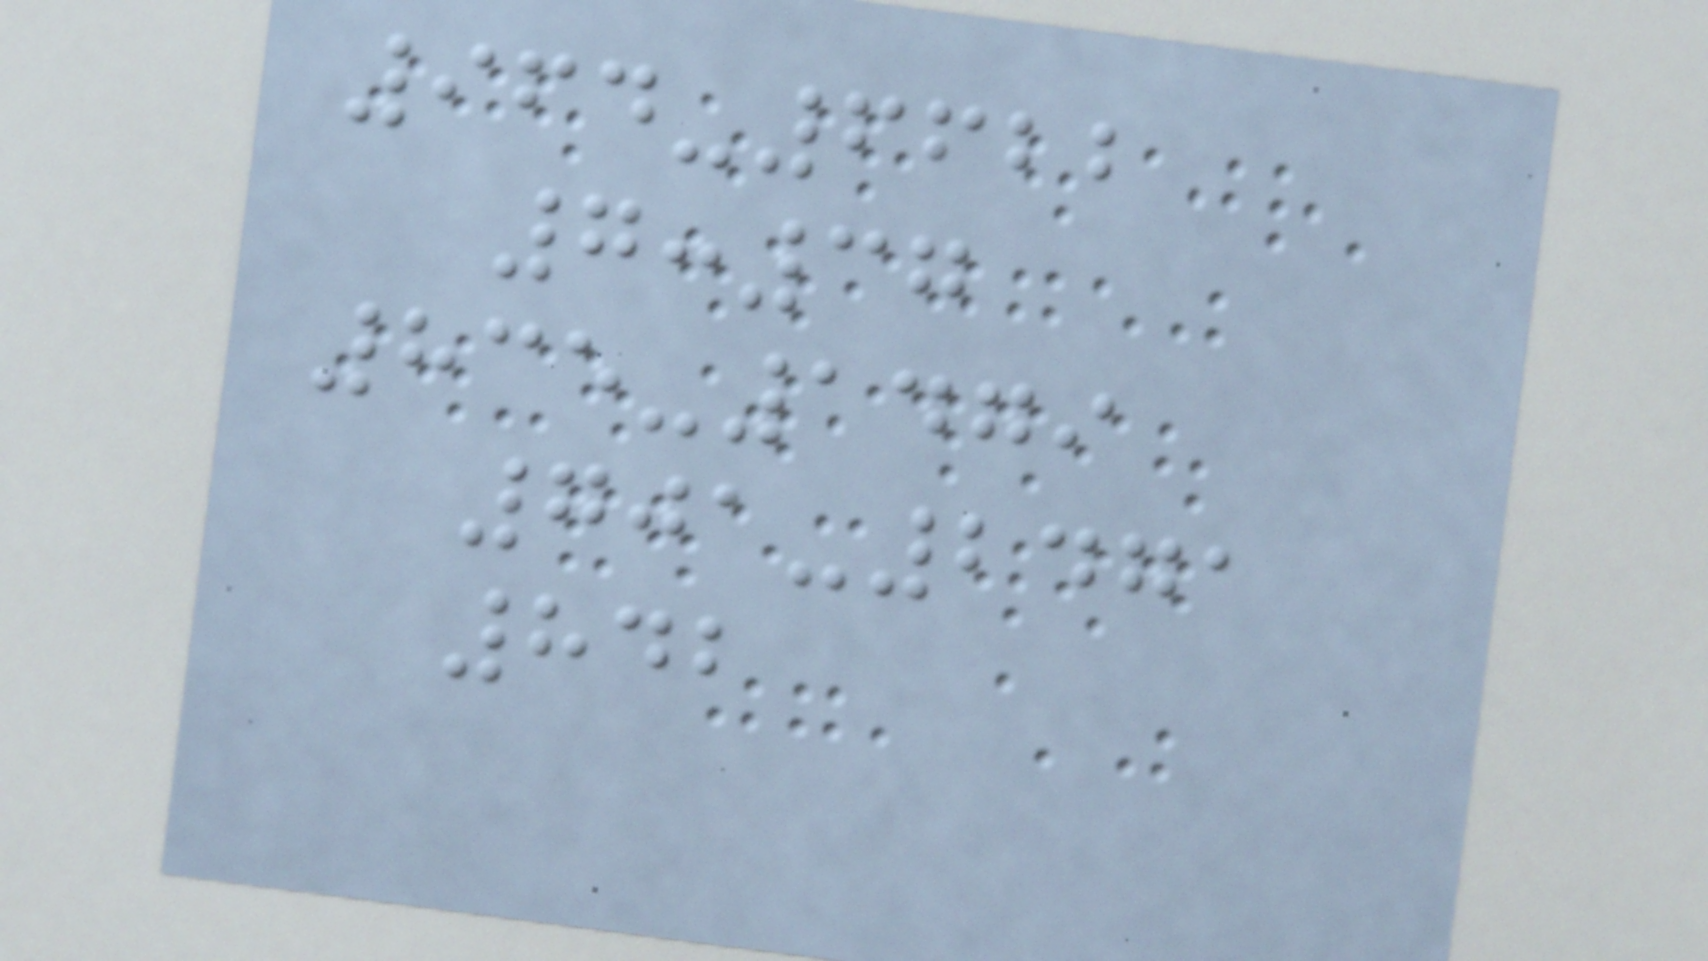964-6622
7:37
835-1479
701-2471
842
